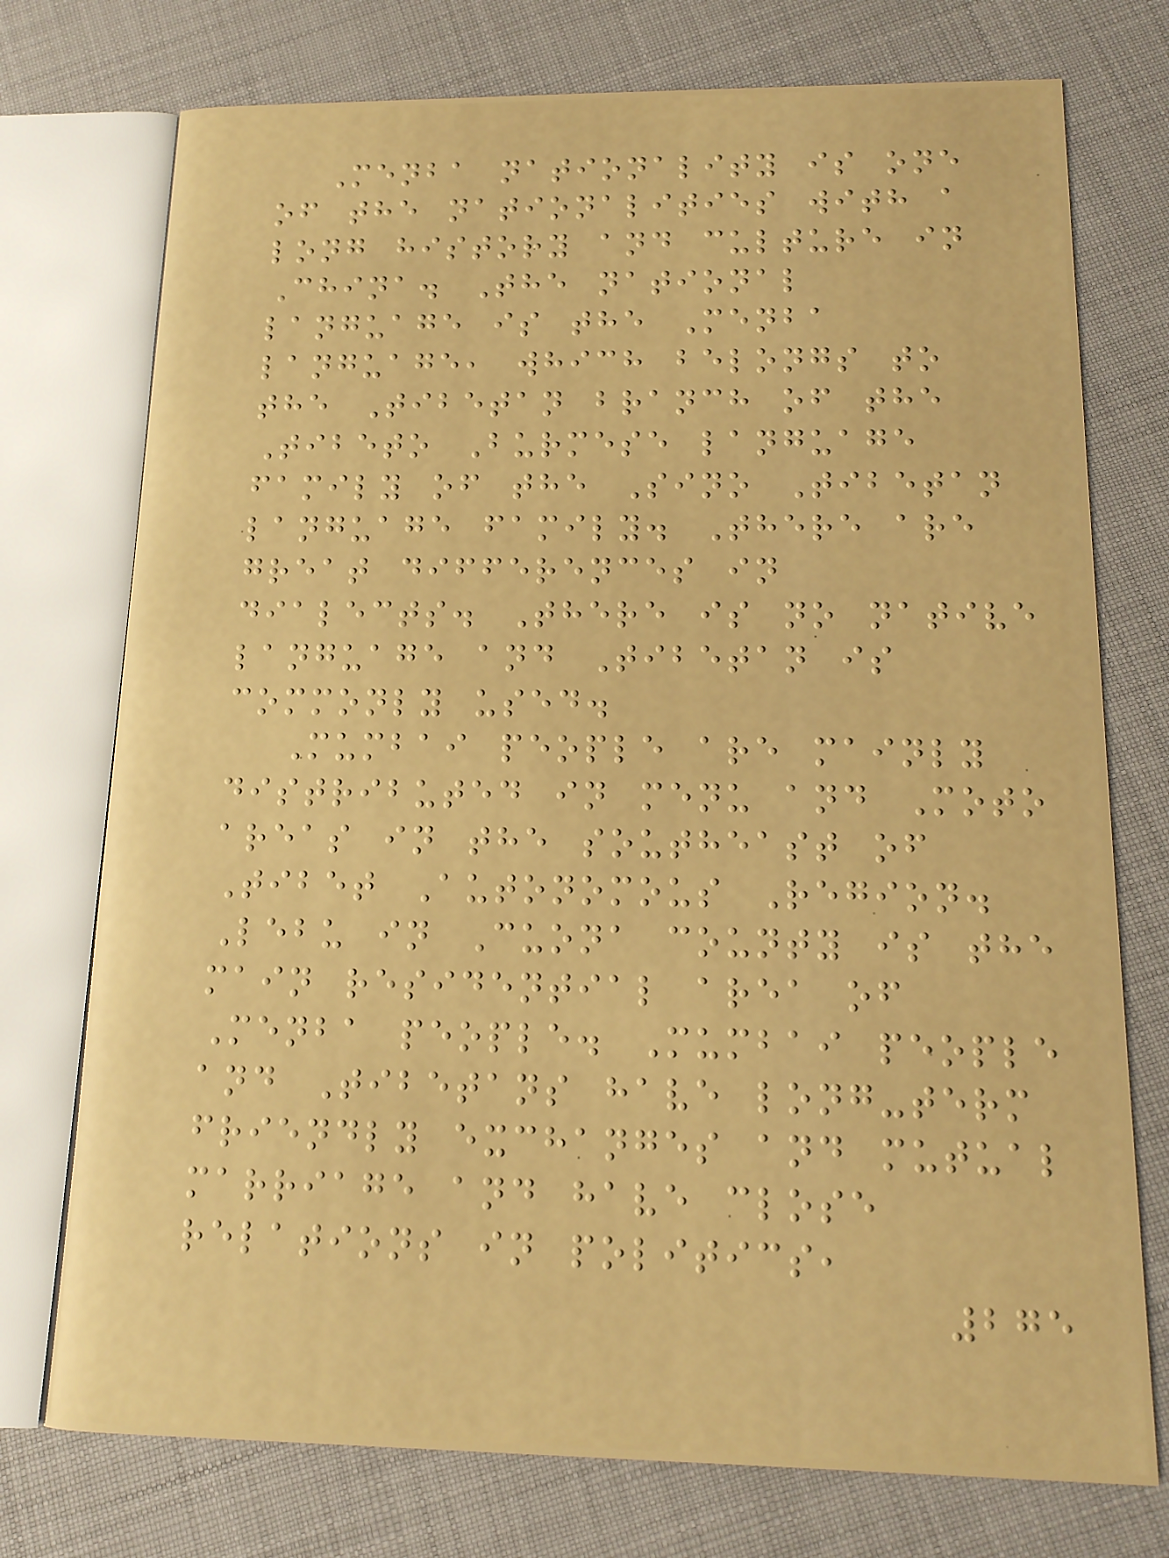Menba nationality is one
of the nationalities with a
long history and culture in
China. The national
language is the Menba
language, which belongs to
the Tibetan branch of the
Tibeto Burmese language
family of the Sino Tibetan
language family. There are
great differences in
dialects. There is no native
language and Tibetan is
commonly used.
Mumbai people are mainly
distributed in menu and Moto
areas in the southeast of
Tibet Autonomous Region.
Lebu in Cuona county is the
main residential area of
Menba people. Mumbai people
and Tibetans have long-term
friendly exchanges and mutual
marriage and have close
relations in politics,
275
